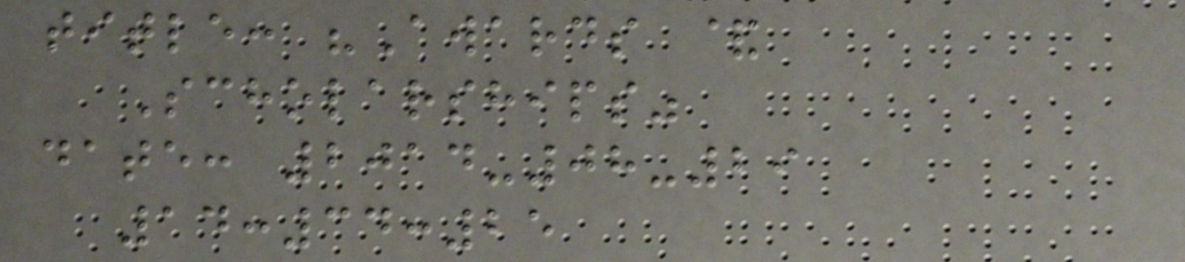title: "Awards &
Scholarships"
date: 2014-08-29
14:34:25
